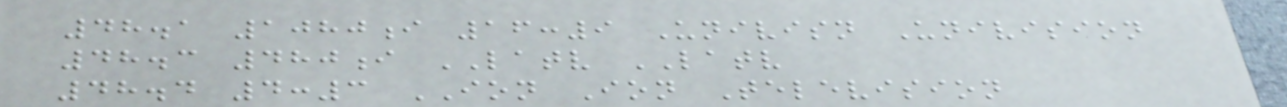48.1 1080i 16:9 Univisn Univision
48.3 480i LATV LATV
48.4 4:3 ION Ion Television
